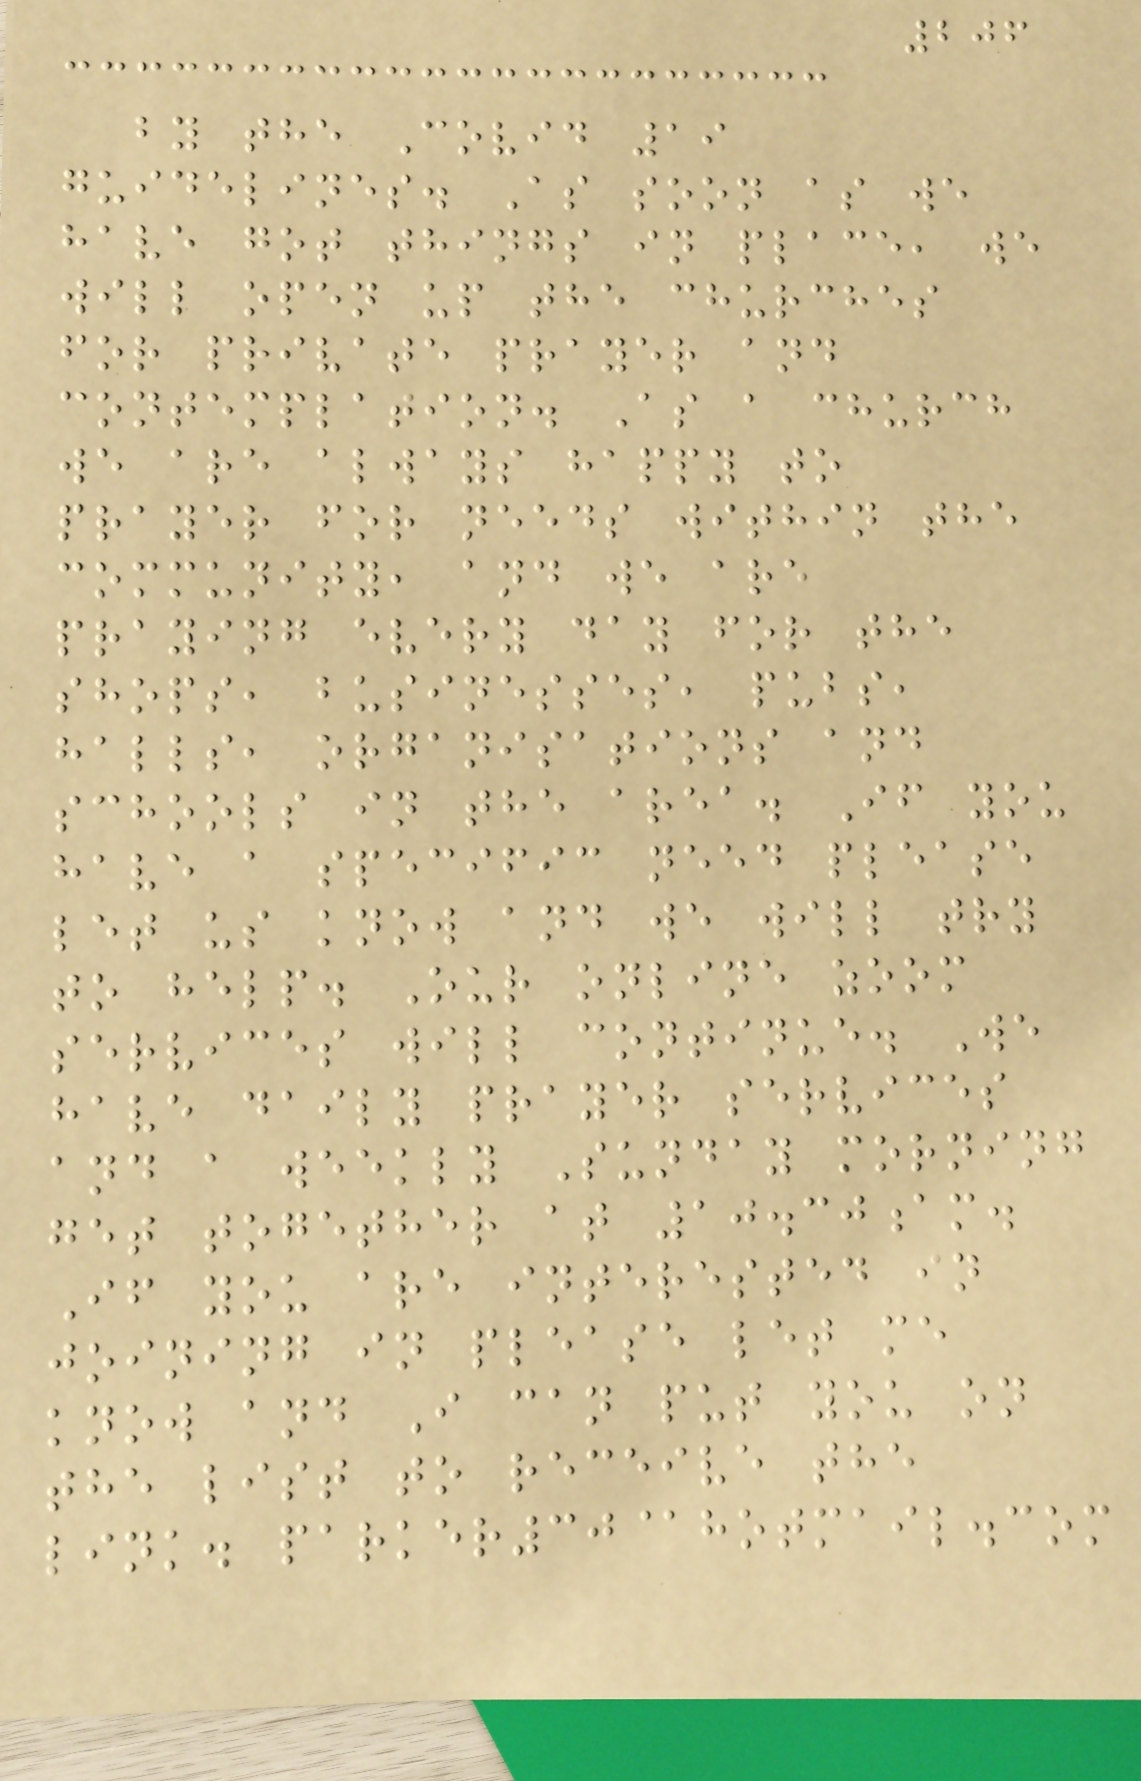206
by the Covid 19
guidelines. As soon as we
have got things in place, we
will open up the churches
for private prayer and
contemplation. As a church
we are always happy to
prayer for needs within the
community, and we are
praying every day for the
shops, businesses, pubs,
halls, organisations and
schools in the area. If you
have a specific need please
let us know and we will try
to help. Our online zoom
services will continue. We
have daily prayer services
and a weekly Sunday morning
get together at 10.30am.
If you are interested in
joining in please let me
know and I can put you on
the list to receive the
link. parker30@hotmail.com
